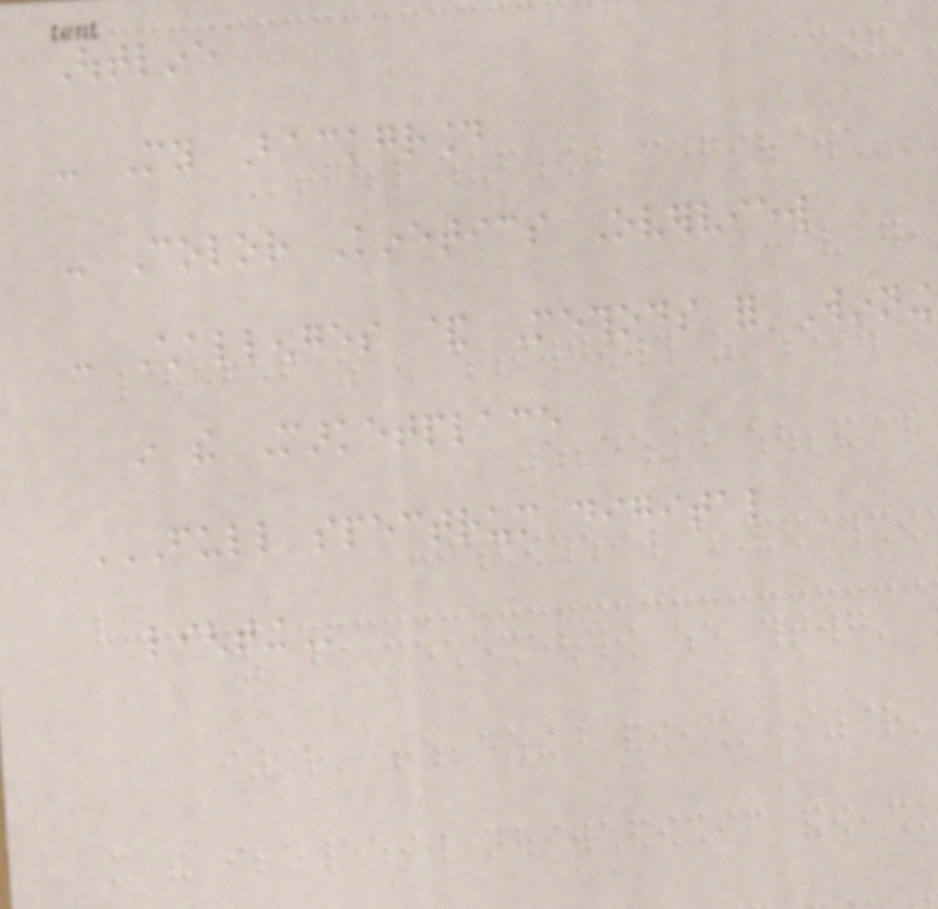Outline
- My Background
- Color Kinetics Overview
- Challenges & Methods for Winning
in the Marketplace
FULL SPECTRUM DIGITAL
LIGHTING
